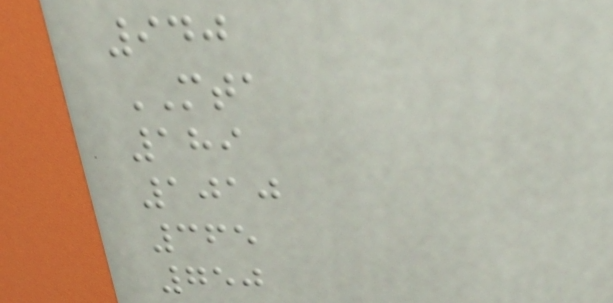940
MTA
189
1010
365
750
